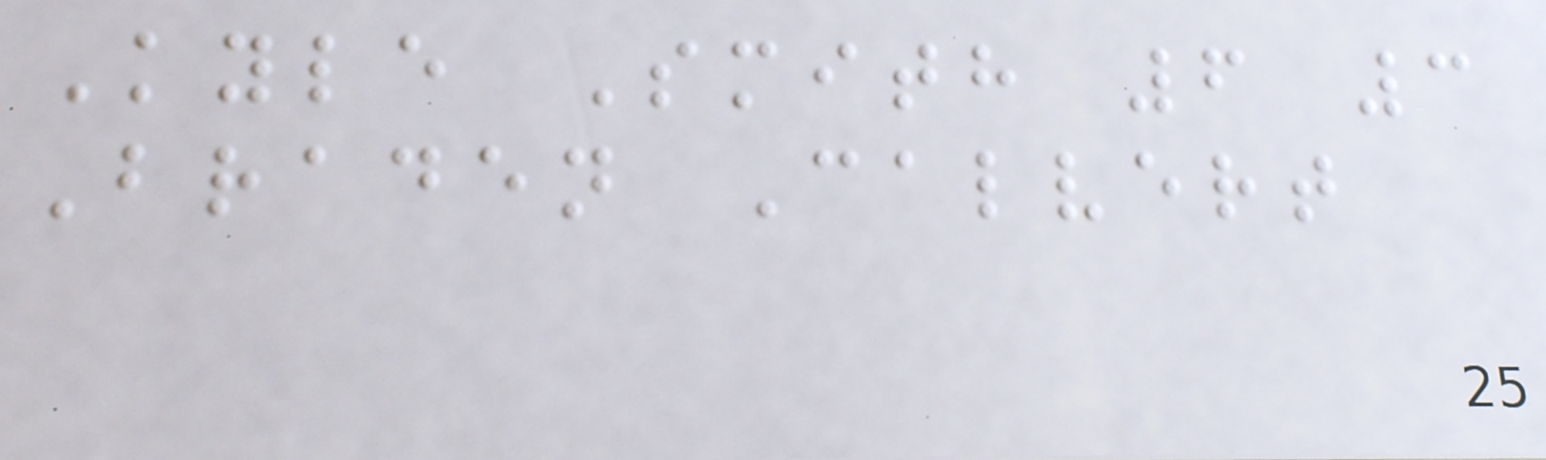Kyle Smith 6 3
Braden Calvert
